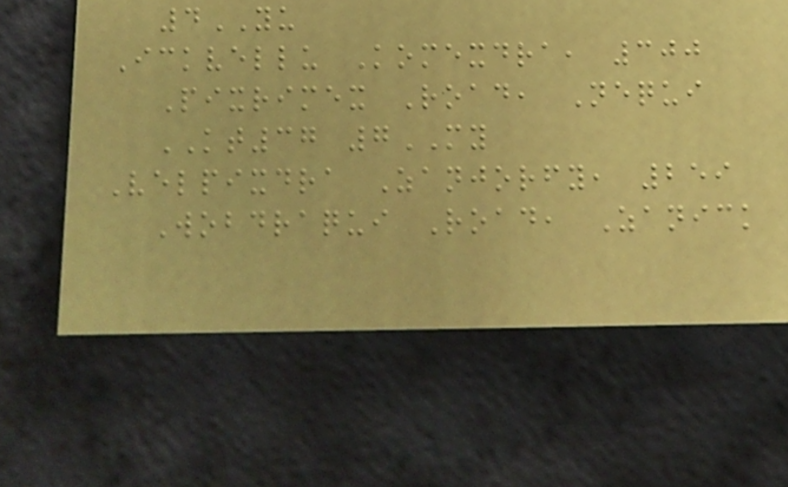4YU
Ickvellu Komexdra, 300
Pixrimex Road, Nequi
KT37 7MY
Velpixdra Zanjorfy, 259
Wobdraqui Road, Zanick
